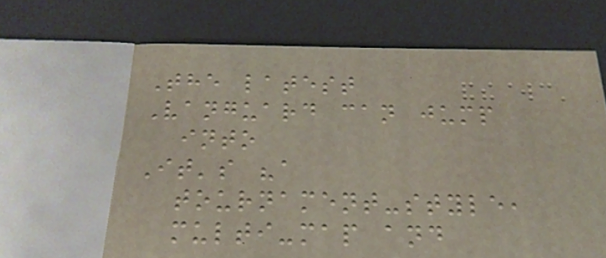The latest
Vanguard can jump
into
It's "a
tournament-style,
multi-map and
